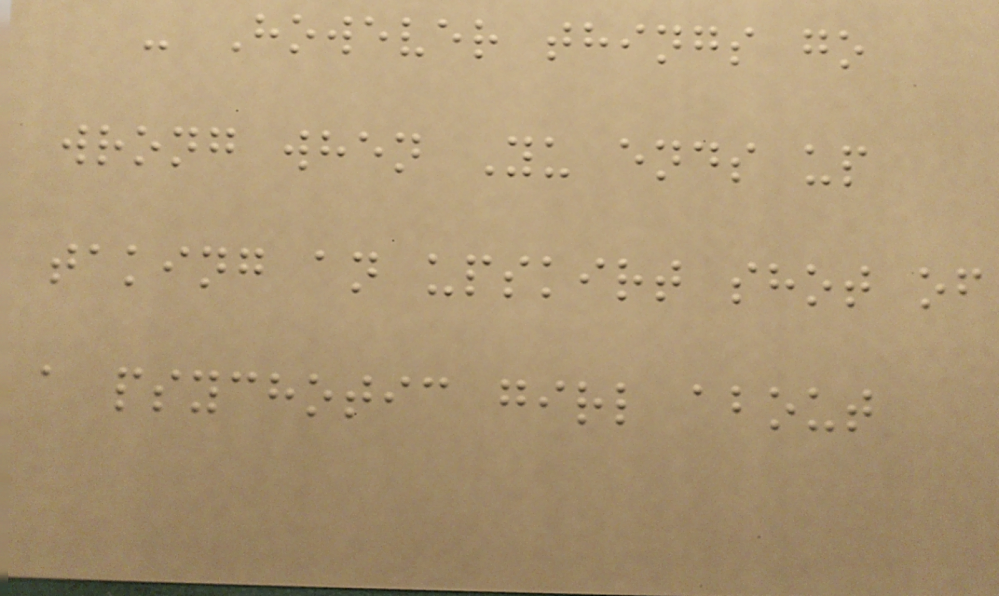- However things go
wrong when Yu ends up
taking an upskirt shot of
a psychotic girl about
